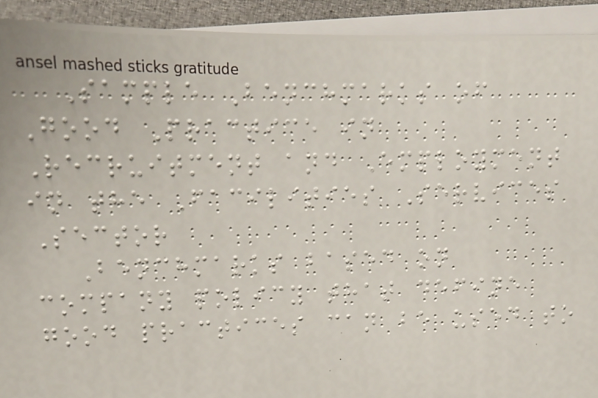Sample Benchmarks of
Good Practice in
Recruitment and Employment
in the Facilities Services
Sector
Benchmarks based on
company policy that define
good practices can be used to
